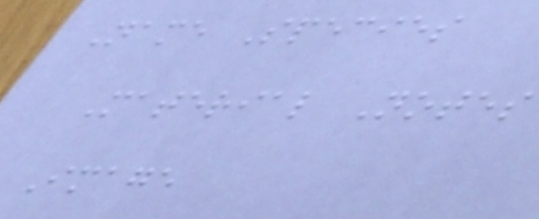Name Species
Material Notes
Image
